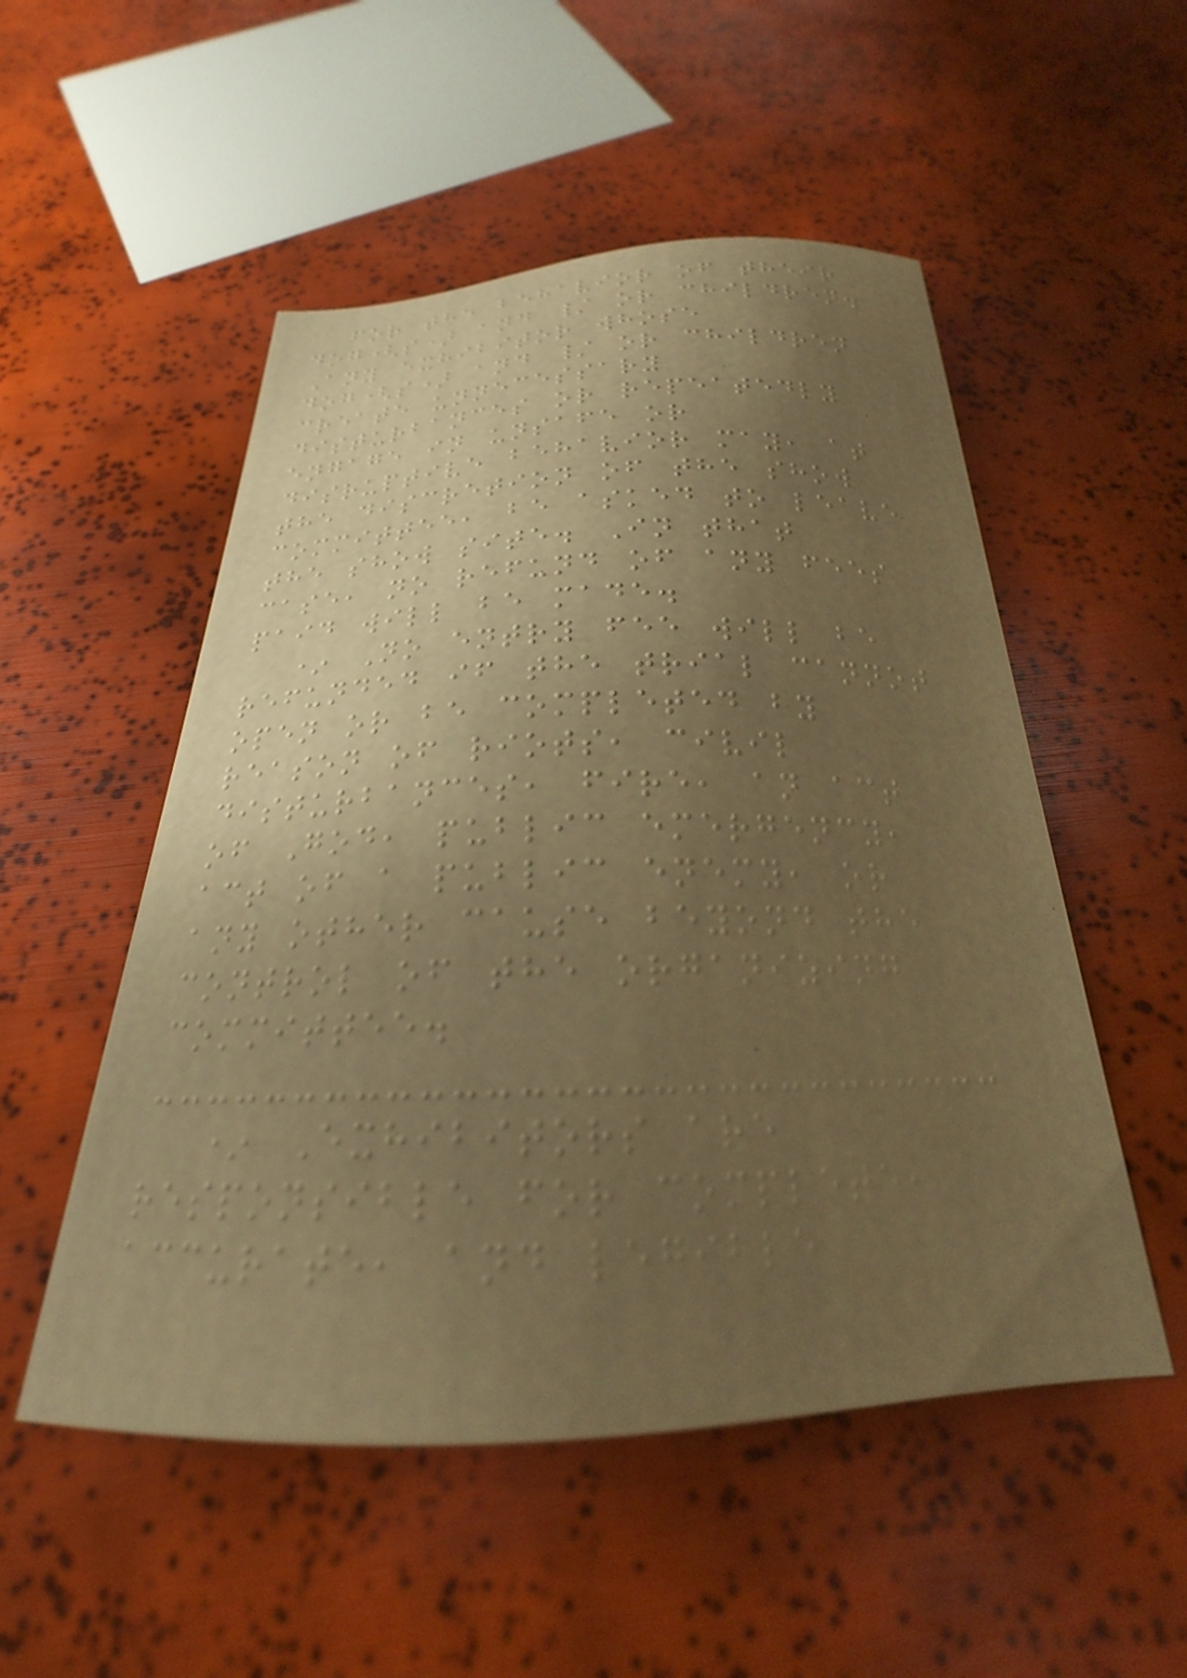for the behavior of their
dog(s) and / or children.
Any exhibitor whose
dog(s) and / or children
create unnecessary
disturbances or repeatedly
engage in unsafe or
disruptive behavior may, at
the discretion of the show
committee, be asked to leave
the show site. In that
case, no refund of any fees
paid will be made.
* No entry fee will be
refunded if the trial cannot
open or be completed by
reason of riots, civil
disturbances, fire, an act
of God, public emergency,
act of a public enemy, or
any other cause beyond the
control of the organizing
committee.
* Exhibitors are
responsible for complete,
accurate, and legible
